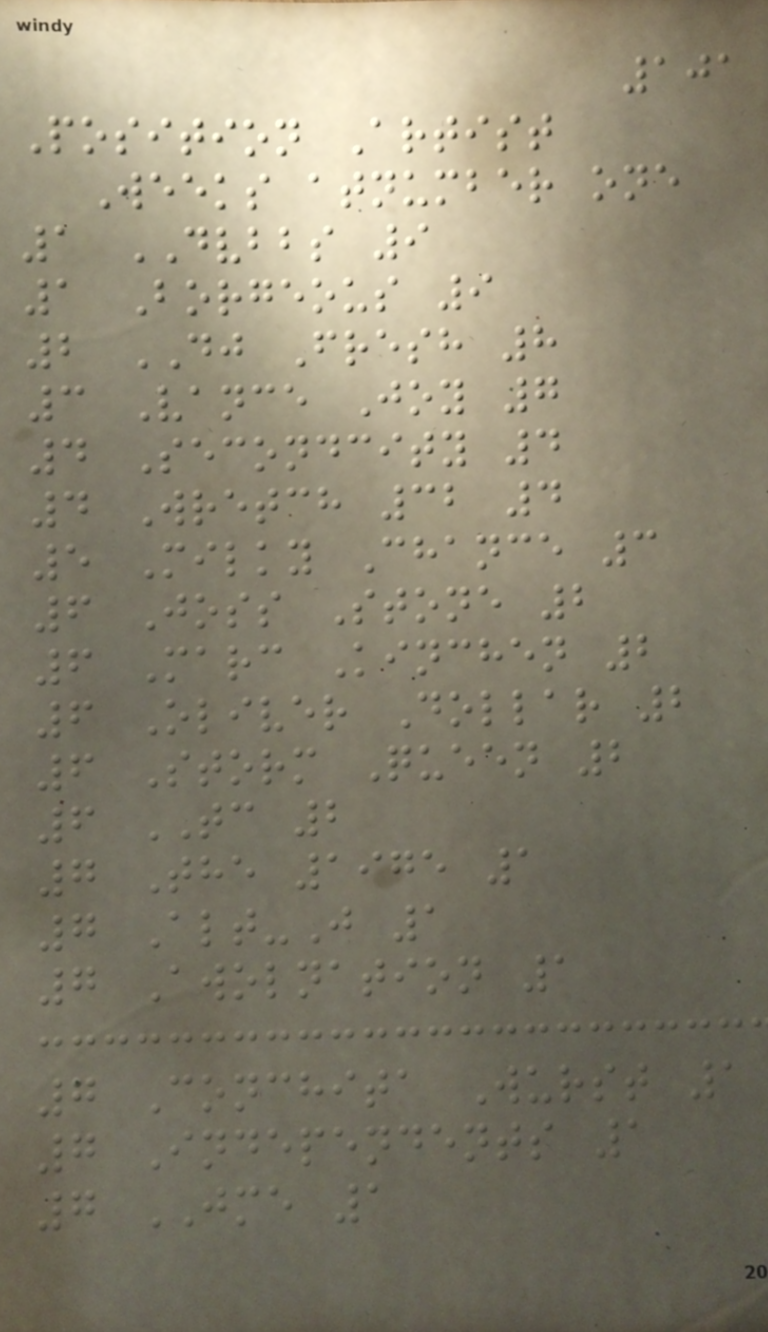101
Position Artist
Weeks atnumber one
1 DVBBS 9
1 Borgeous 9
2 DJ Fresh 8
3 Vance Joy 7
4 Secondcity 4
4 Wretch 32 4
5 Milky Chance 3
6 Joss Stone 2
6 Marc Kinchen 2
6 Oliver Dollar 2
6 Storm Queen 2
6 TC 2
7 The 1975 1
7 Alt-J 1
7 Awolnation 1
7 Conchita Wurst 1
7 Independents 1
7 JME 1
